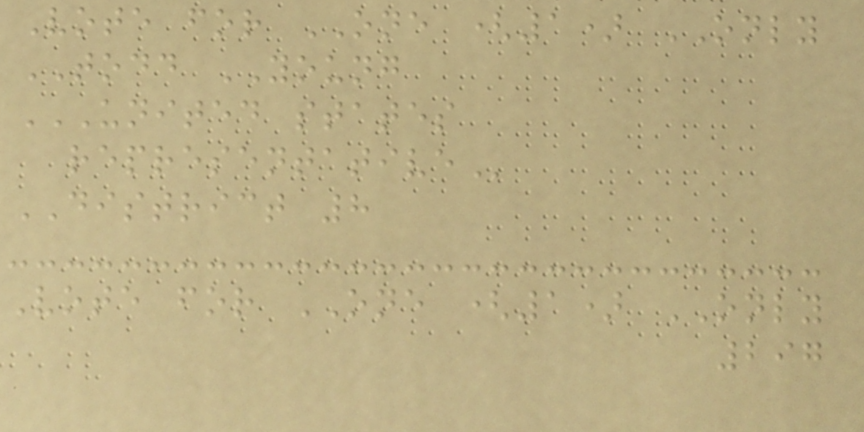Vote for ONE (1) ONLY
TODD YOUNG
UNITED STATES
REPRESENTATIVE
DISTRICT 8
Vote for ONE (1) ONLY
297
